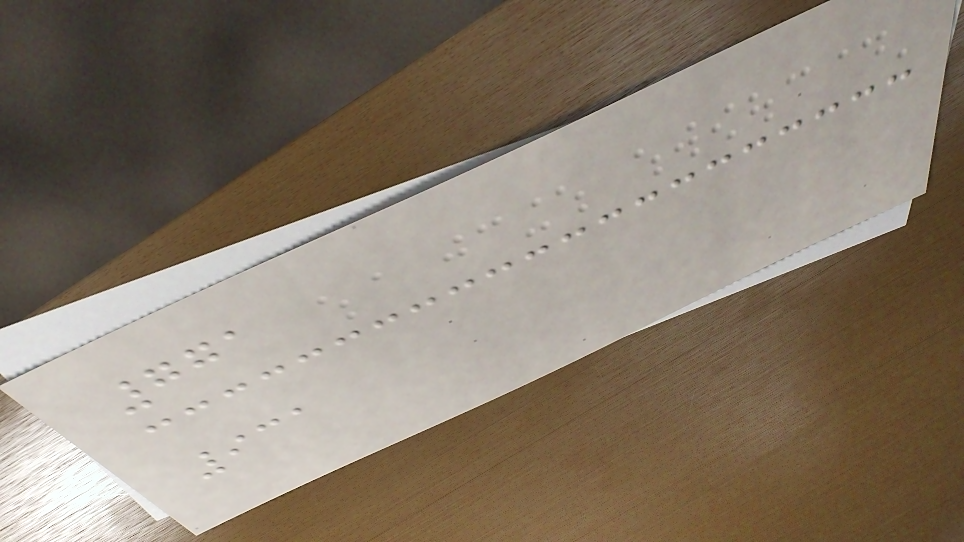771
931
